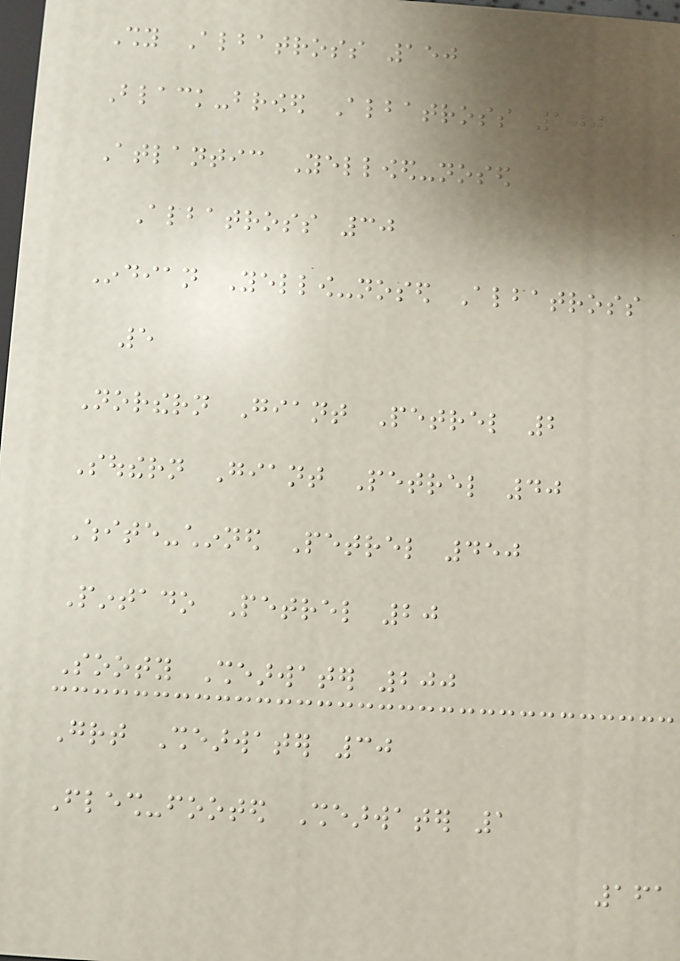Shy Albatross 150
Black-browed Albatross 100
Atlantic Yellowed-nosed
Albatross 30
Indian Yellow-nosed Albatross
5
Northern Giant Petrel 2
Southern Giant Petrel 40
White-chinned Petrel 450
Pintado Petrel 20
Sooty Shearwater 200
Great Shearwater 30
Flesh-footed Shearwater 1
161
